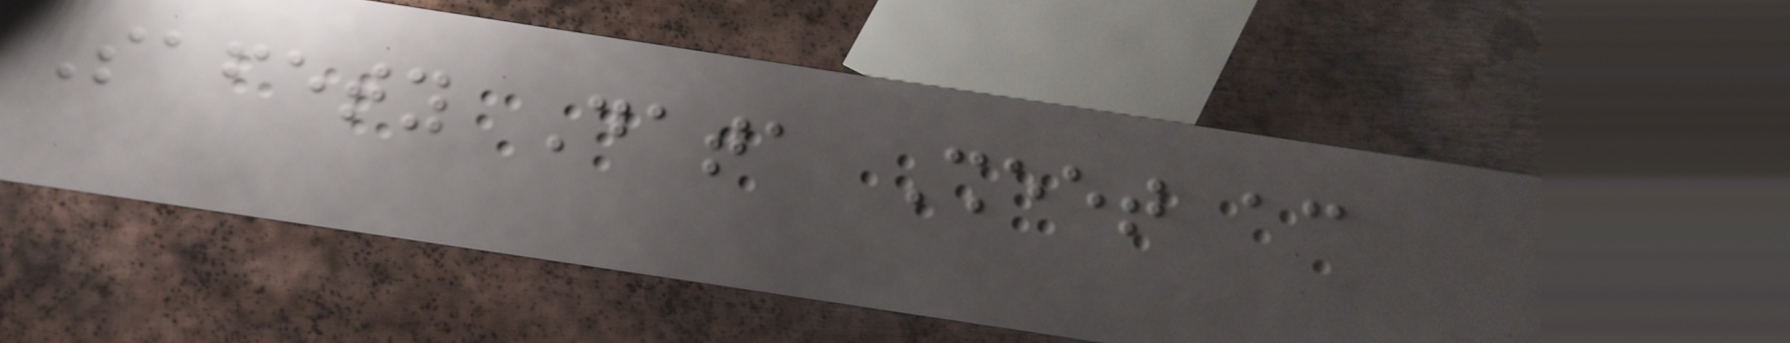Safety Data Sheet according
